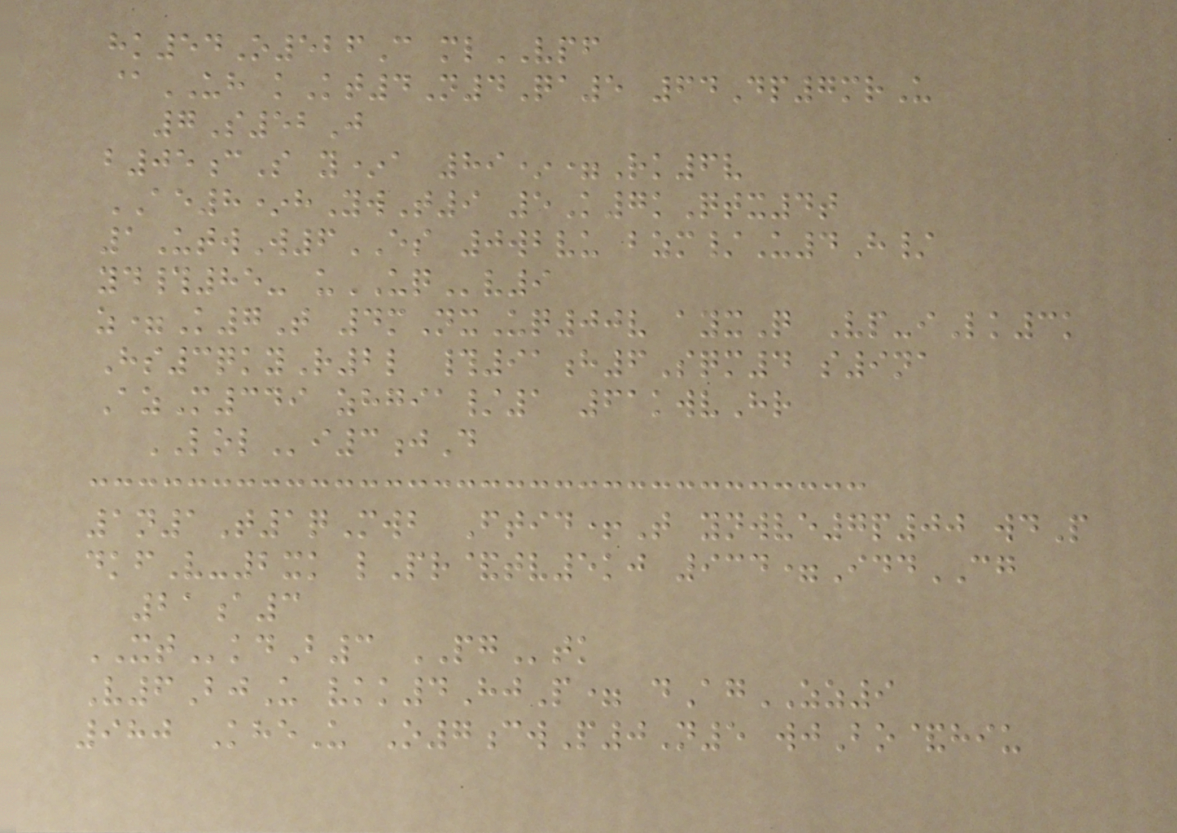hk54O526C mlVPF
@UH kKt4N4Qa5 64Dp7mrU
7S52J
b05cS y*a 89*=Rk6v
AE8*hYwT9 5K7kQtx4t
1UtwW6ES 0wbvu bzm/U4H/
yd#85- uUQv9
z=K7T 4mNxUq00v ayxQ Vp-iLk3k
Hs3qkyR2l #91h6Sqm4 s9na
AzM349 zhgia/1 61kwvHr
LOLi3jD
1n1T1qMwb Ftid+T ynwve7p00 wdP
dkfV-2xk lPr&tv5kj 934=IddCG
21a3
XTkdB3 PGtk
V6BjU vkk4HjP= dAgZZ9
980 KheU O7cwP0N5 wjBo&hiu
